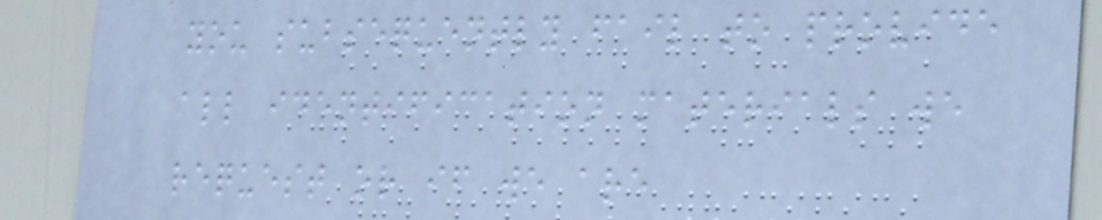you subsequently fail to provide
all identification materials we
request or if we are
